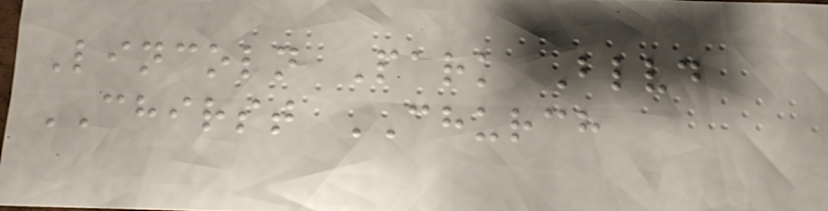Lincoln Park Blvd
CHIRST CHURCH
